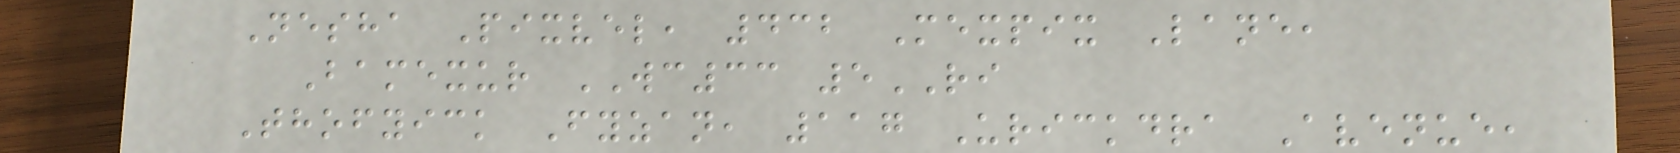Nesha Pixvel, 432 Mexpix Lane,
Bamexur WC33 5RI
Thofyick Fyzan, 117 Urickdra Avenue,
